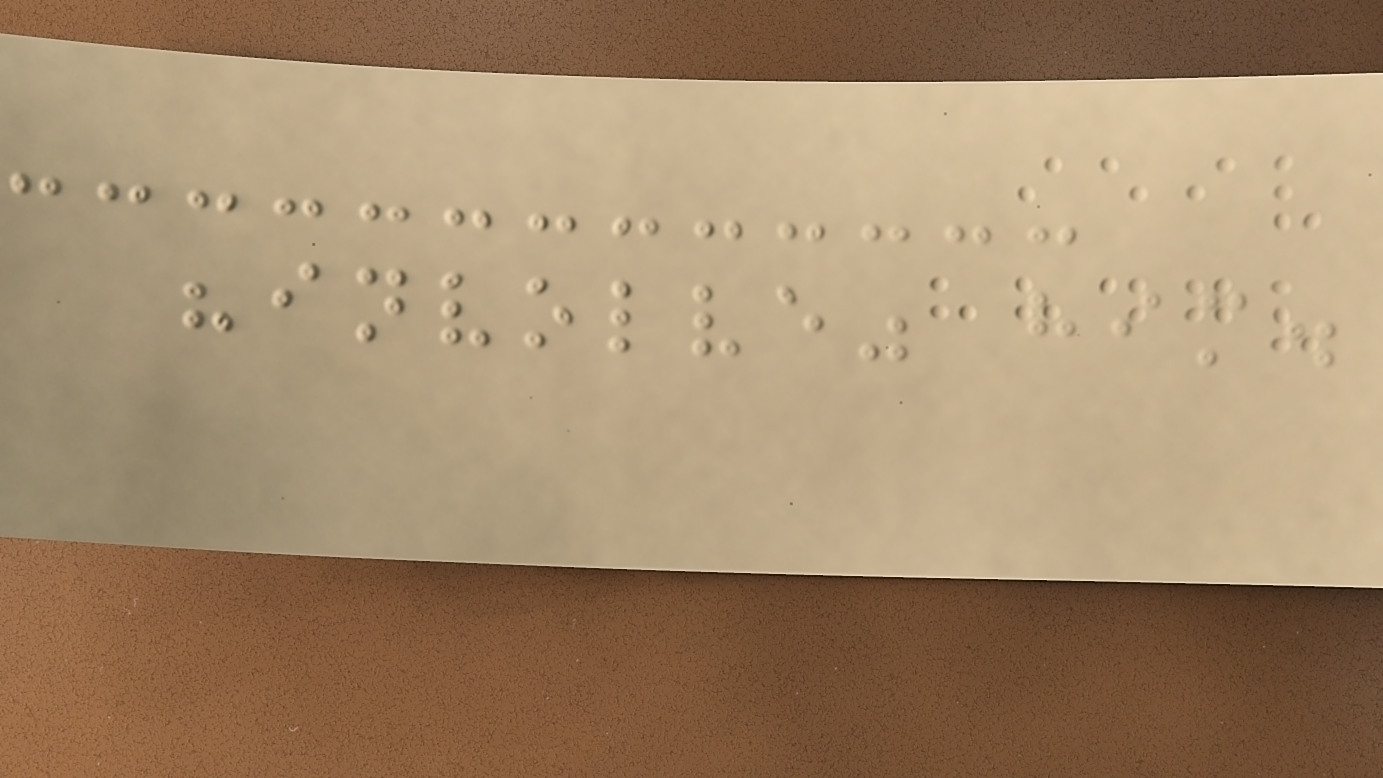"involve" him.
